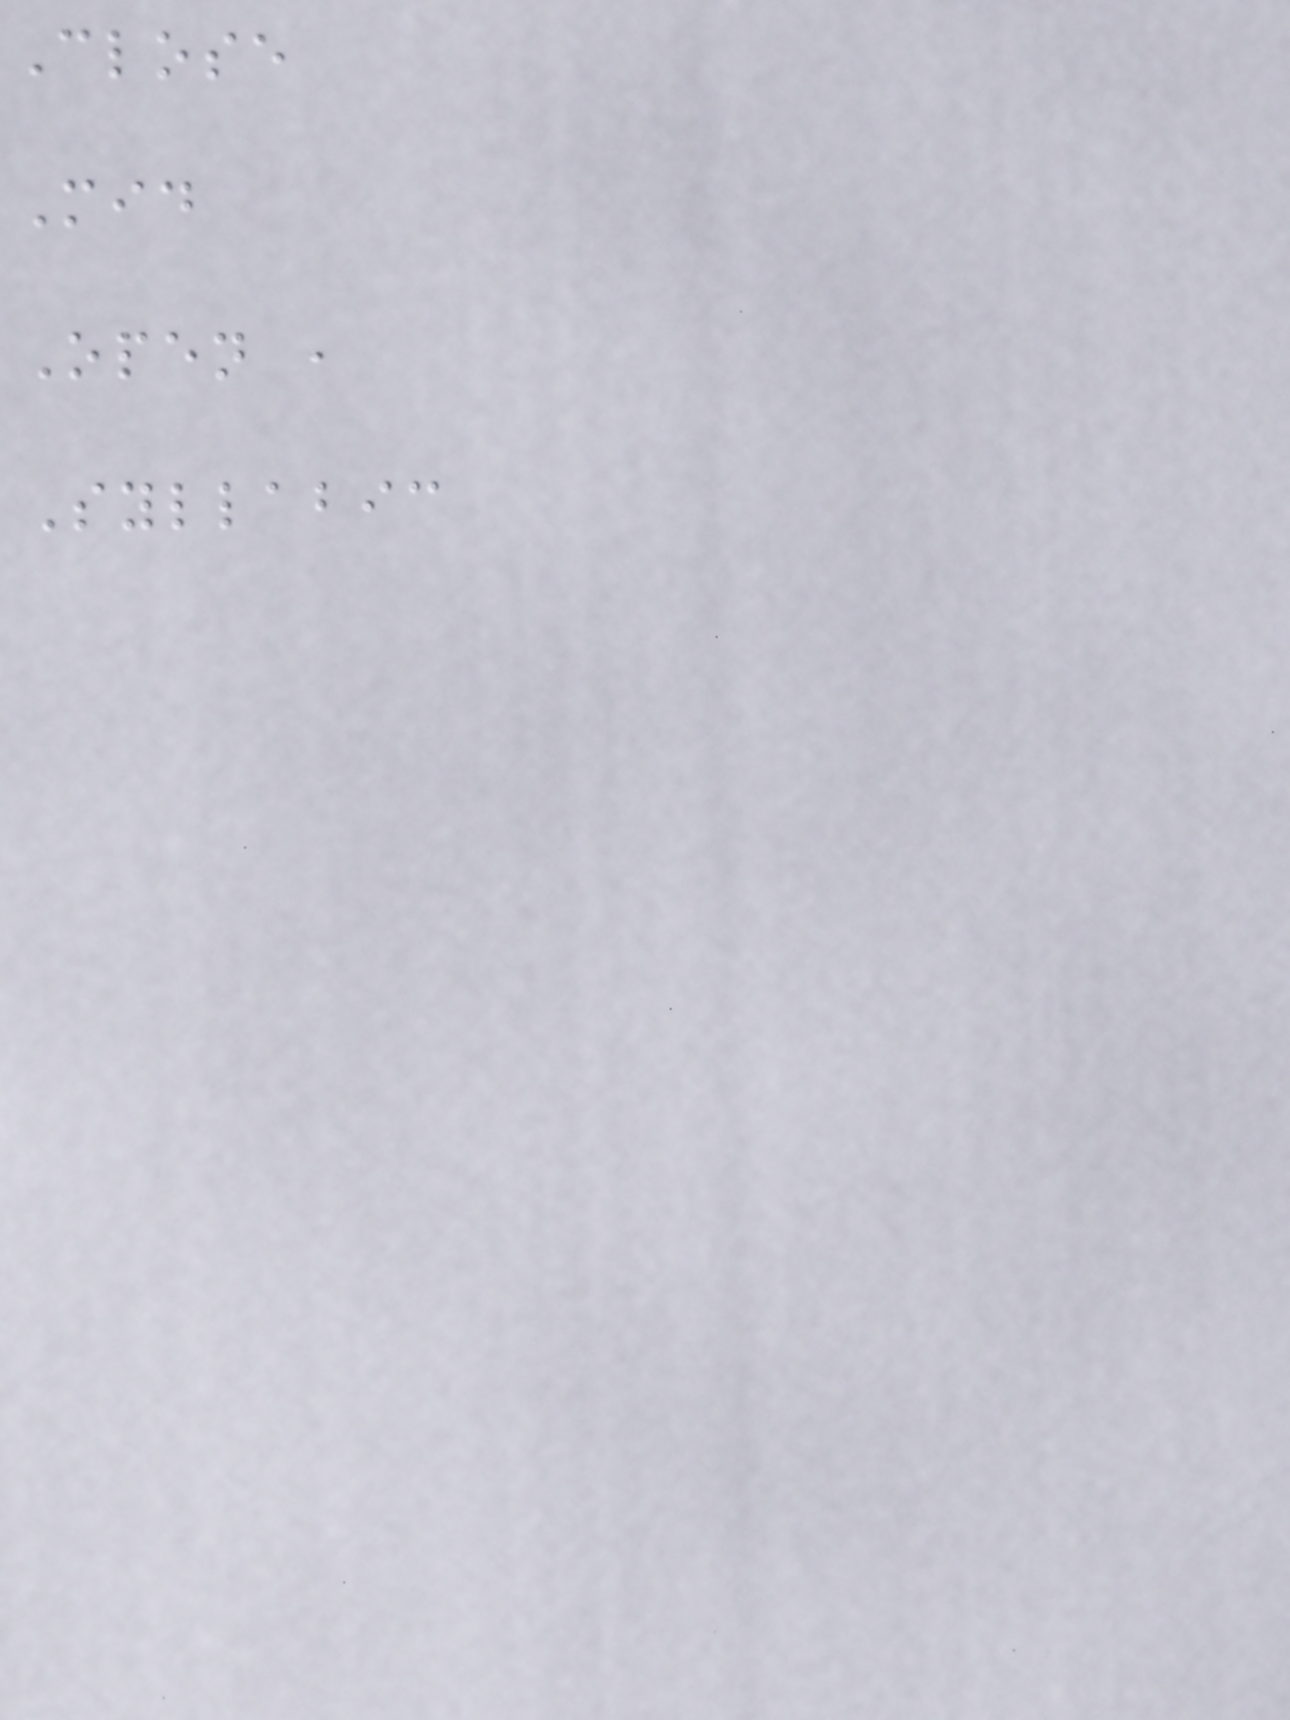Close
Mid
Open ,
Syllabic
